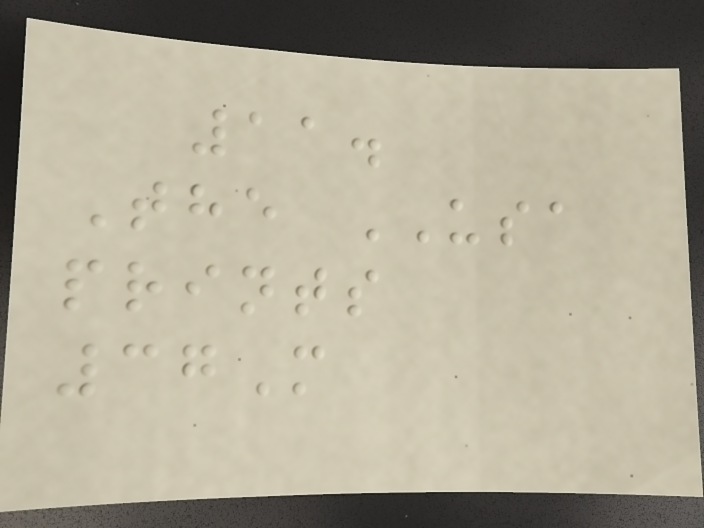11.
The USA
prints
37M
